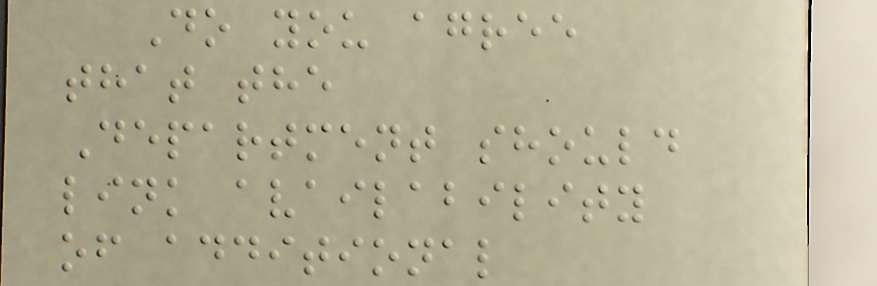Do you agree
that the
Department should
link availability
of additional
